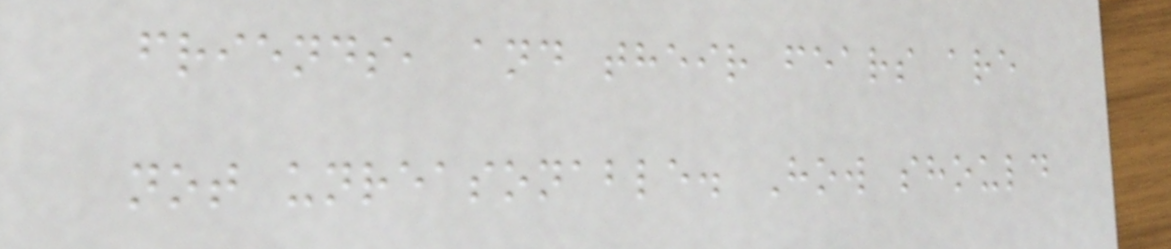friends, and their fears are
not unreasonable. How should
